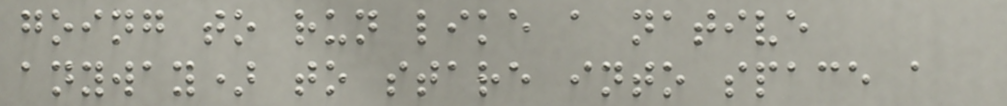going to run like a native
anyway) to stare into space a
